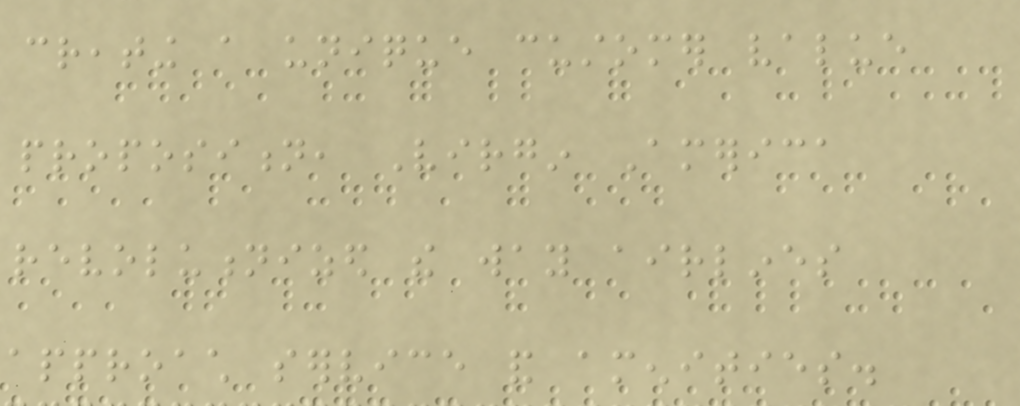creating a unique customer value
proposition, Virgin America
revolutionized the way airlines
approach service and amenities.
